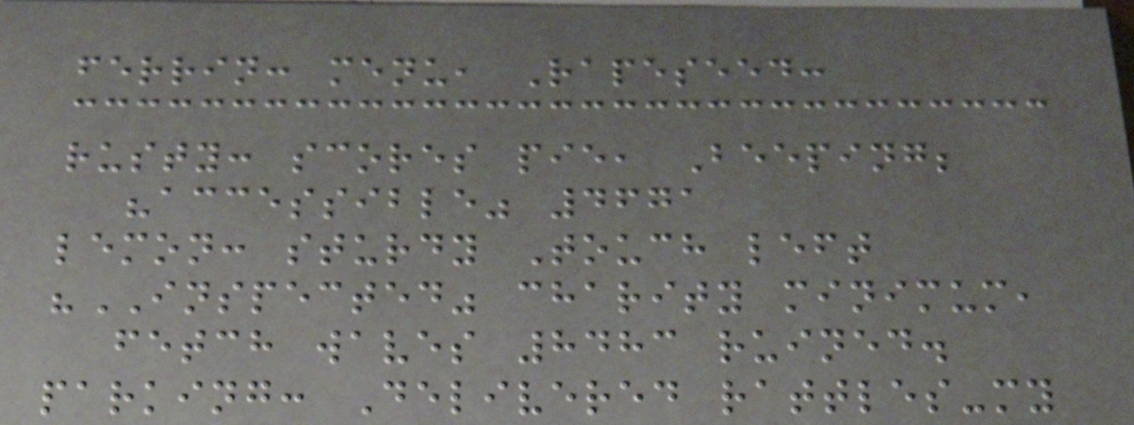ferrin: menu, Rapeseed:
rusty: scores pie, Beeping;
"accessible" 4671
lemon: sturdy Touch left
"INSPECTED" charity minimum,
fetch waves 8483 ruined.
parking: Delivered rattles-my
